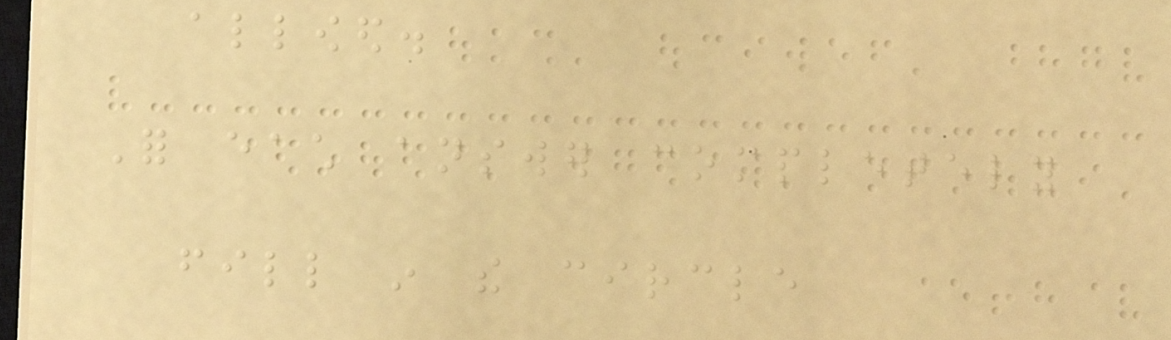allowed.
For each answer completely
fill in the circle
